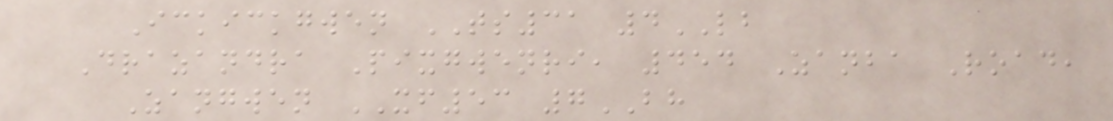Ickickgwen TS31 4LB
Drazandra Pixgwenri, 454 Zanba Road,
Zangwen XF53 7BH
